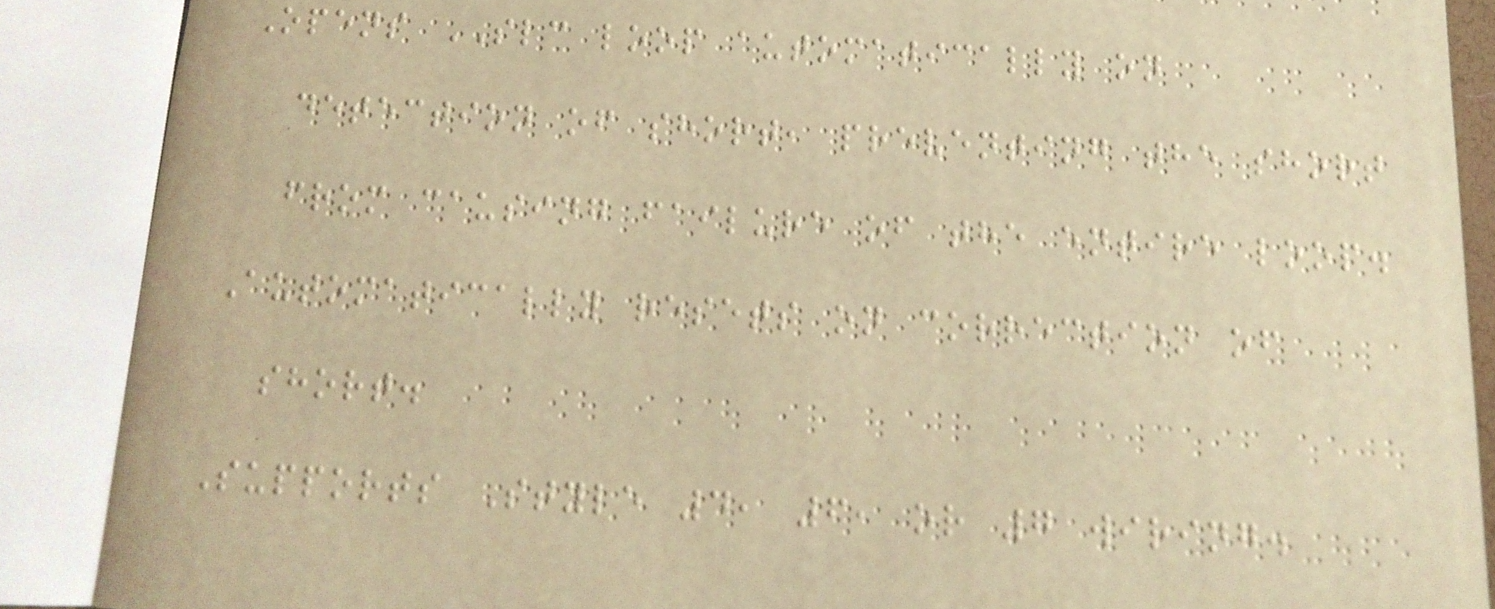Opens SLC loop automatically on
detection of short, preventing the short
from causing failure of the entire loop.
Automatically resets on correction of
short.
Supports Style 4, 6, or 7 wiring.
